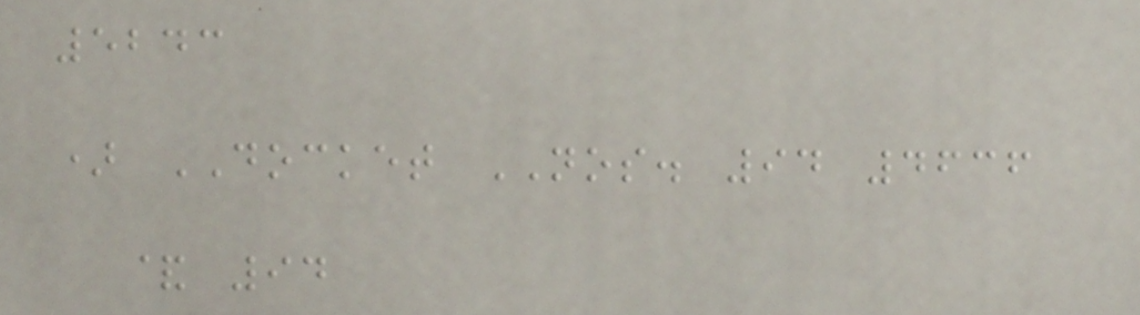5243
) DOCKET NOS. 94 4636
& 94
